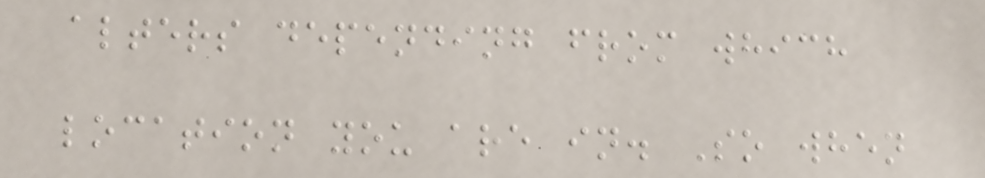alters depending from which
location you are in. So when
